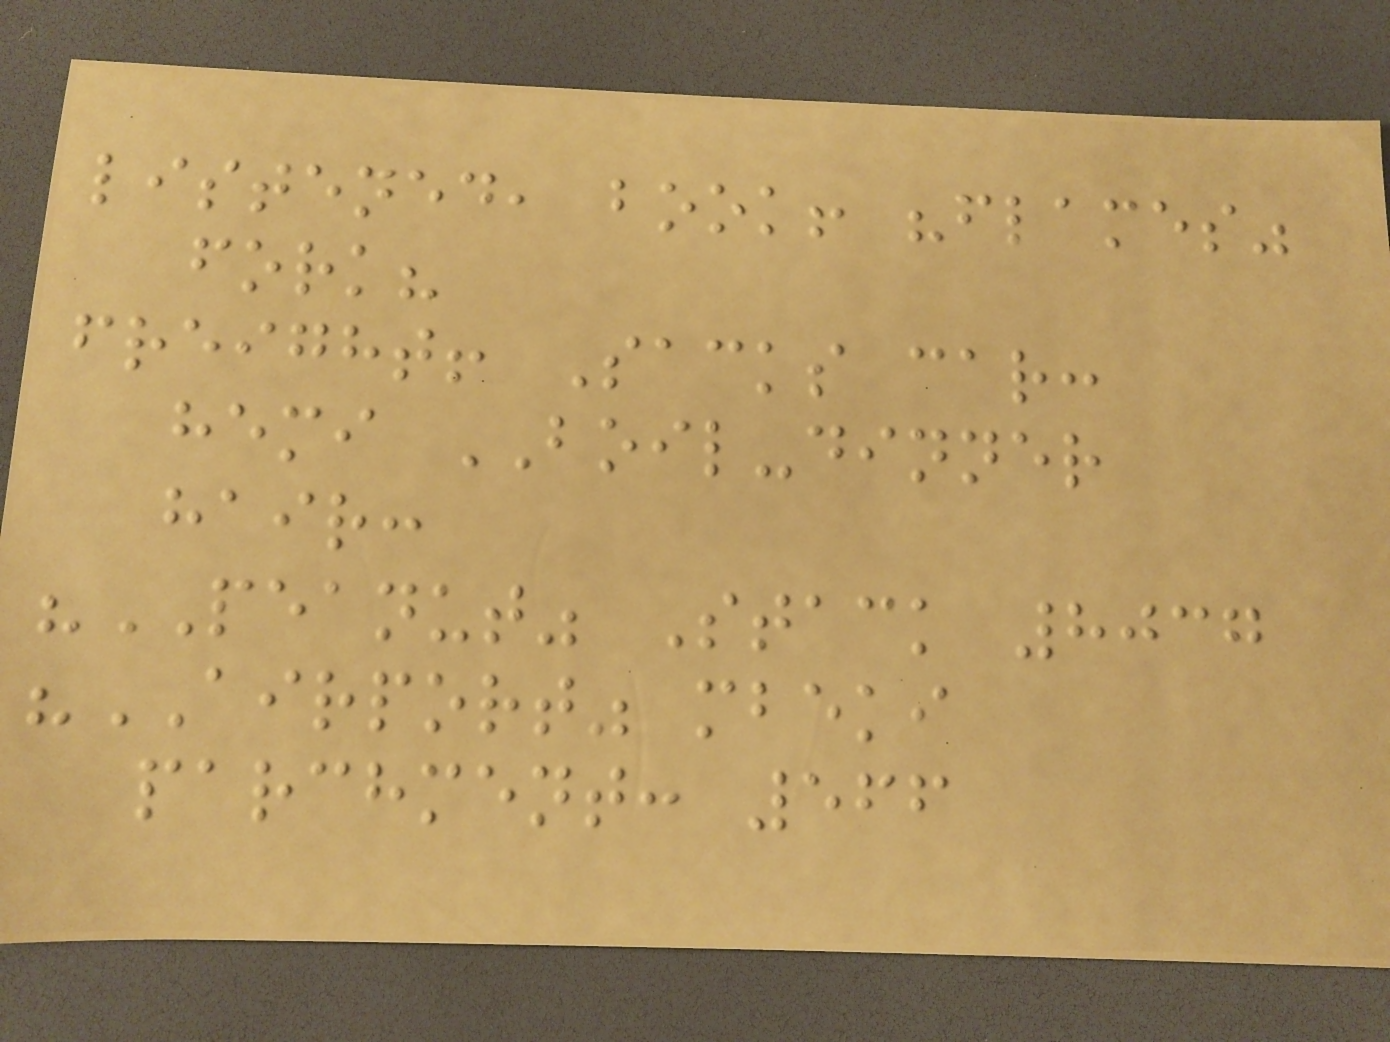listened, book! "flames"
fork?
freight! Sacks car:
hemi BOIL-dinner
hair:
"PEANUT" Stack 8037
"AIRPORT" mbeki
parchment: 566
